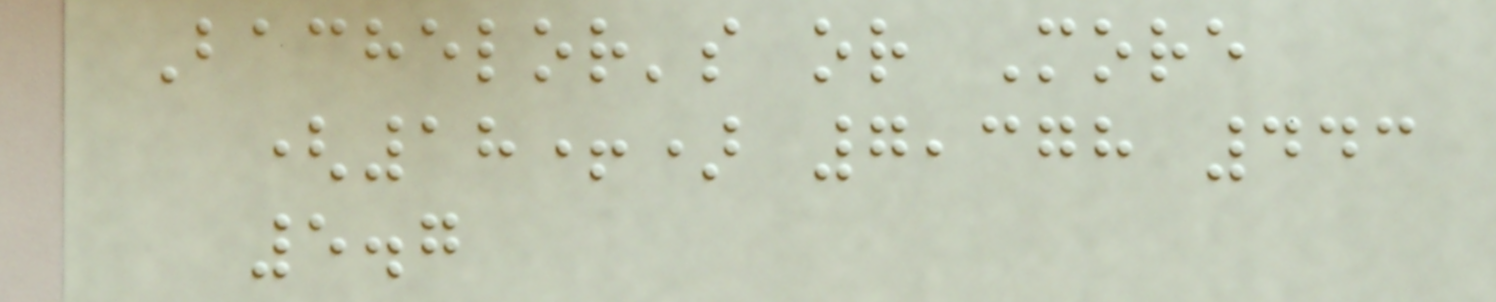Bachelor's or More
(18+) 7,378 443
5.7
